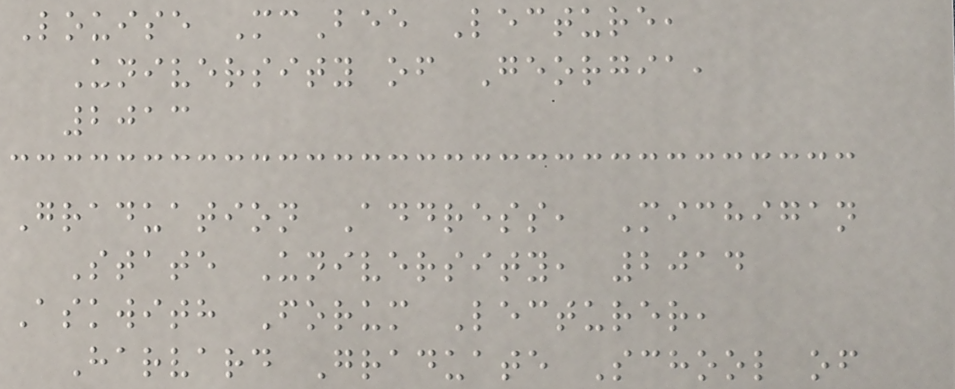Louise McBee Lecture,
University of Georgia,
2013
Graduation Address, Michigan
State University, 2014
Askwith Forum Lecturer,
Harvard Graduate School of
